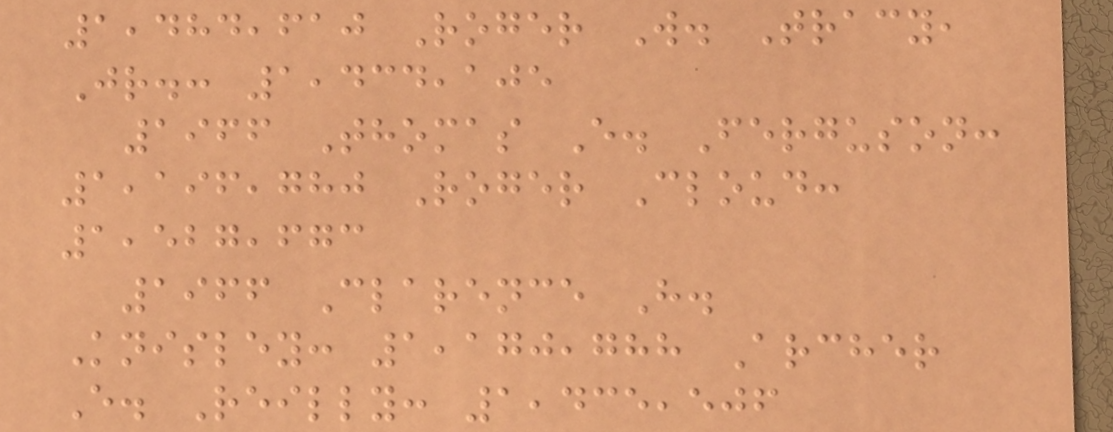1,484,610 Roger W. Tracy,
Jr.: 1,434,105
1966 Thomas E. Ferguson:
1,196,780 Roger Cloud:
1,527,673
1966 Clarence H.
Knisley: 1,170,788 Archer
E. Reilly: 1,435,506
